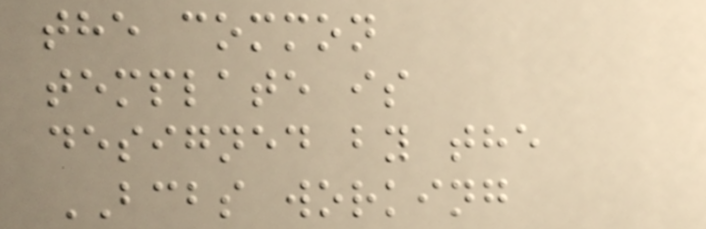the common
template is
designed by the
BCBS working
